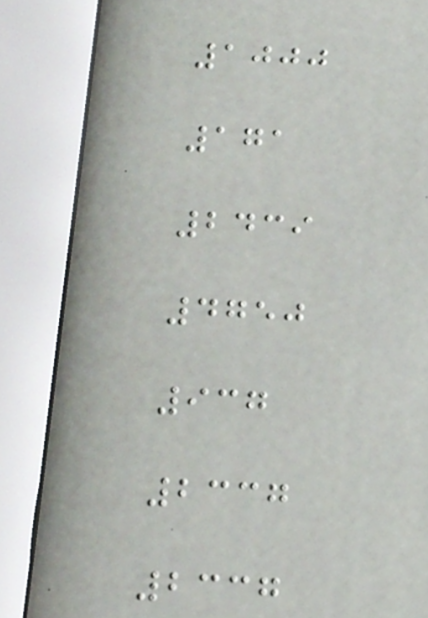1000
171
2439
4750
937
2337
2337
